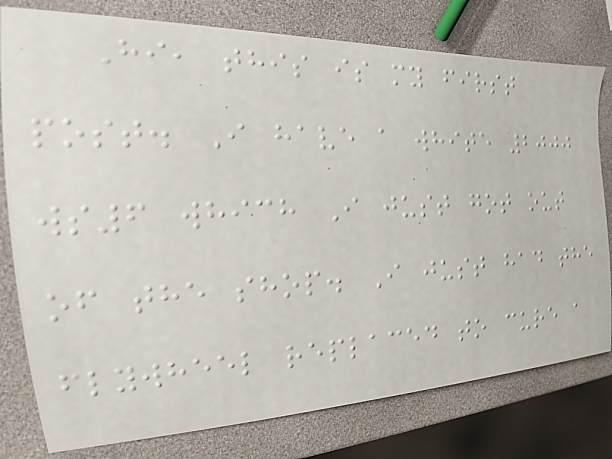Hi, this is my first
post. I have a white 2000
ws6 which I just got out
of the shop. I just had the
flywheel replaced to cure a
